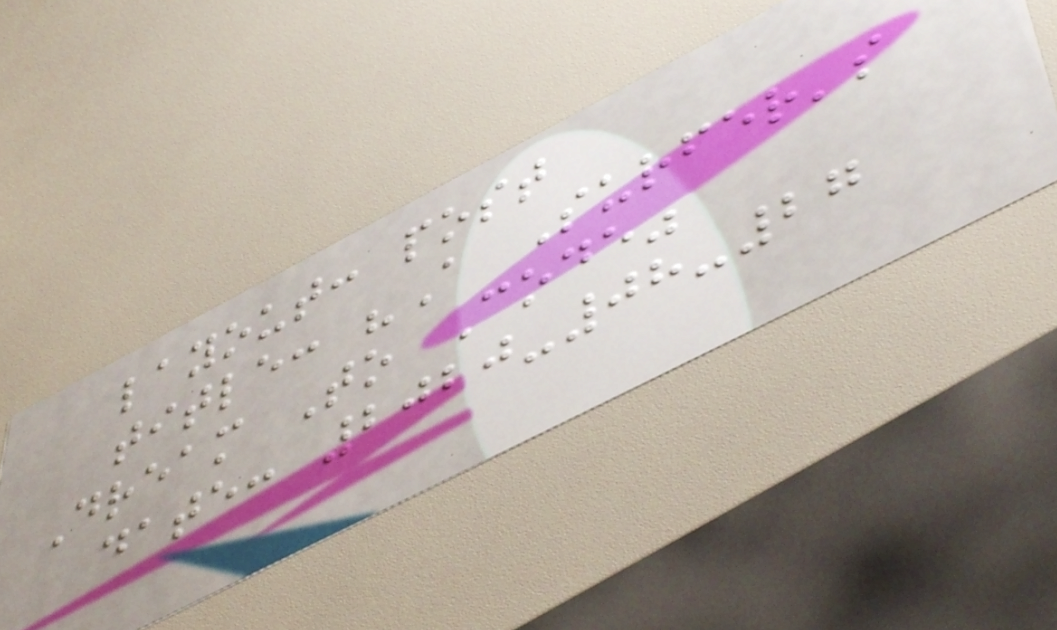layout: post
title: "A Surfer's
Dream To Code"
date: 2020-08-27
